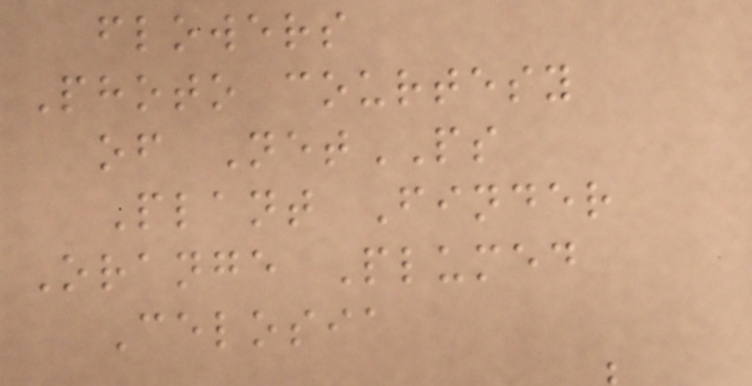flowers
Photo courtesy
of NetPS
Plant Finder
Orange Plumed
Celosia
